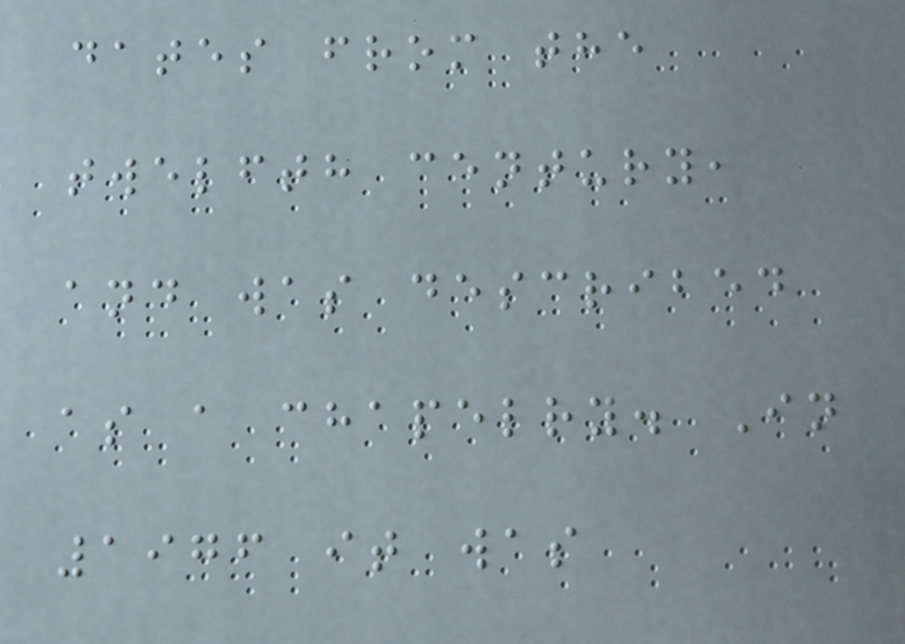dates from the
twelfth century,
and was described
as a chapelry. In
1976 it was
